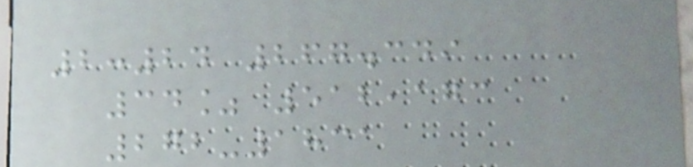2:24 267.349
34% 512,173
272-1831
